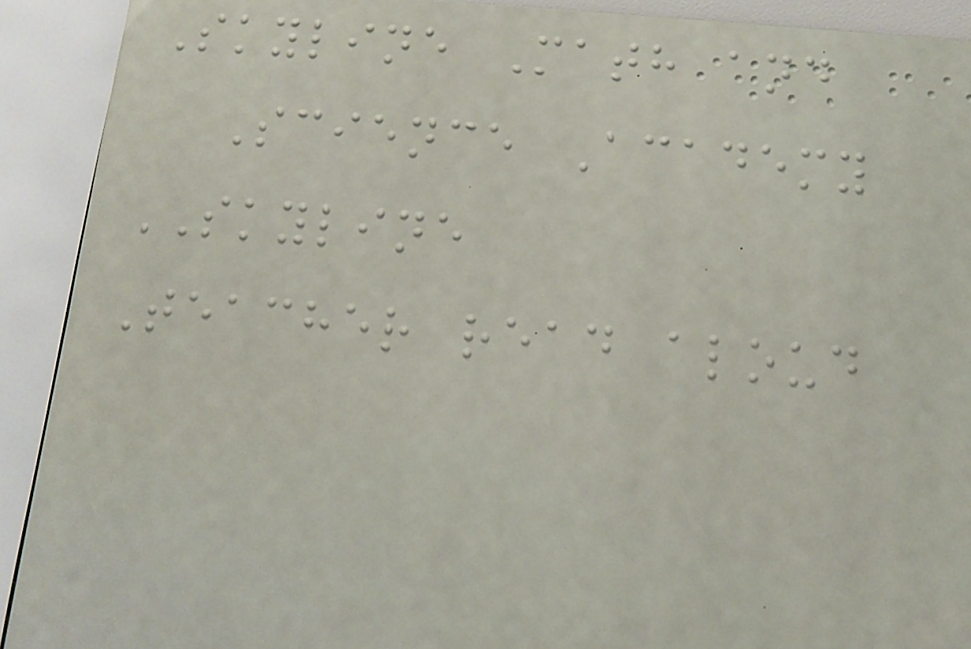Skyline Math and
Science Academy
SKYLINE
Teacher read aloud
